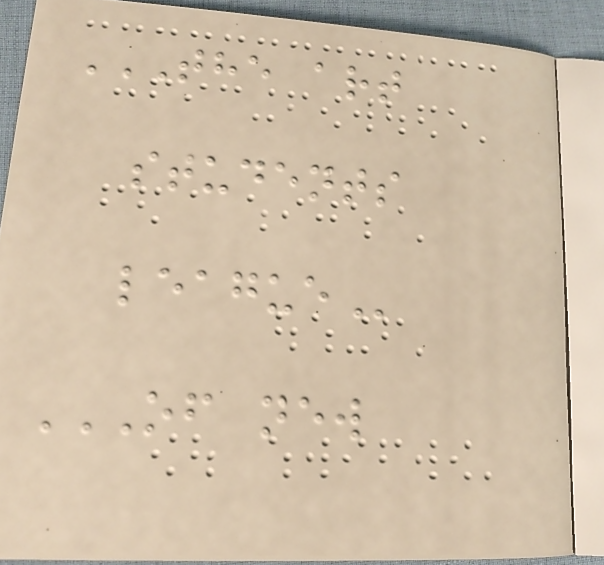THE ART
STUDENTS
LEAGUE
OF NEW
